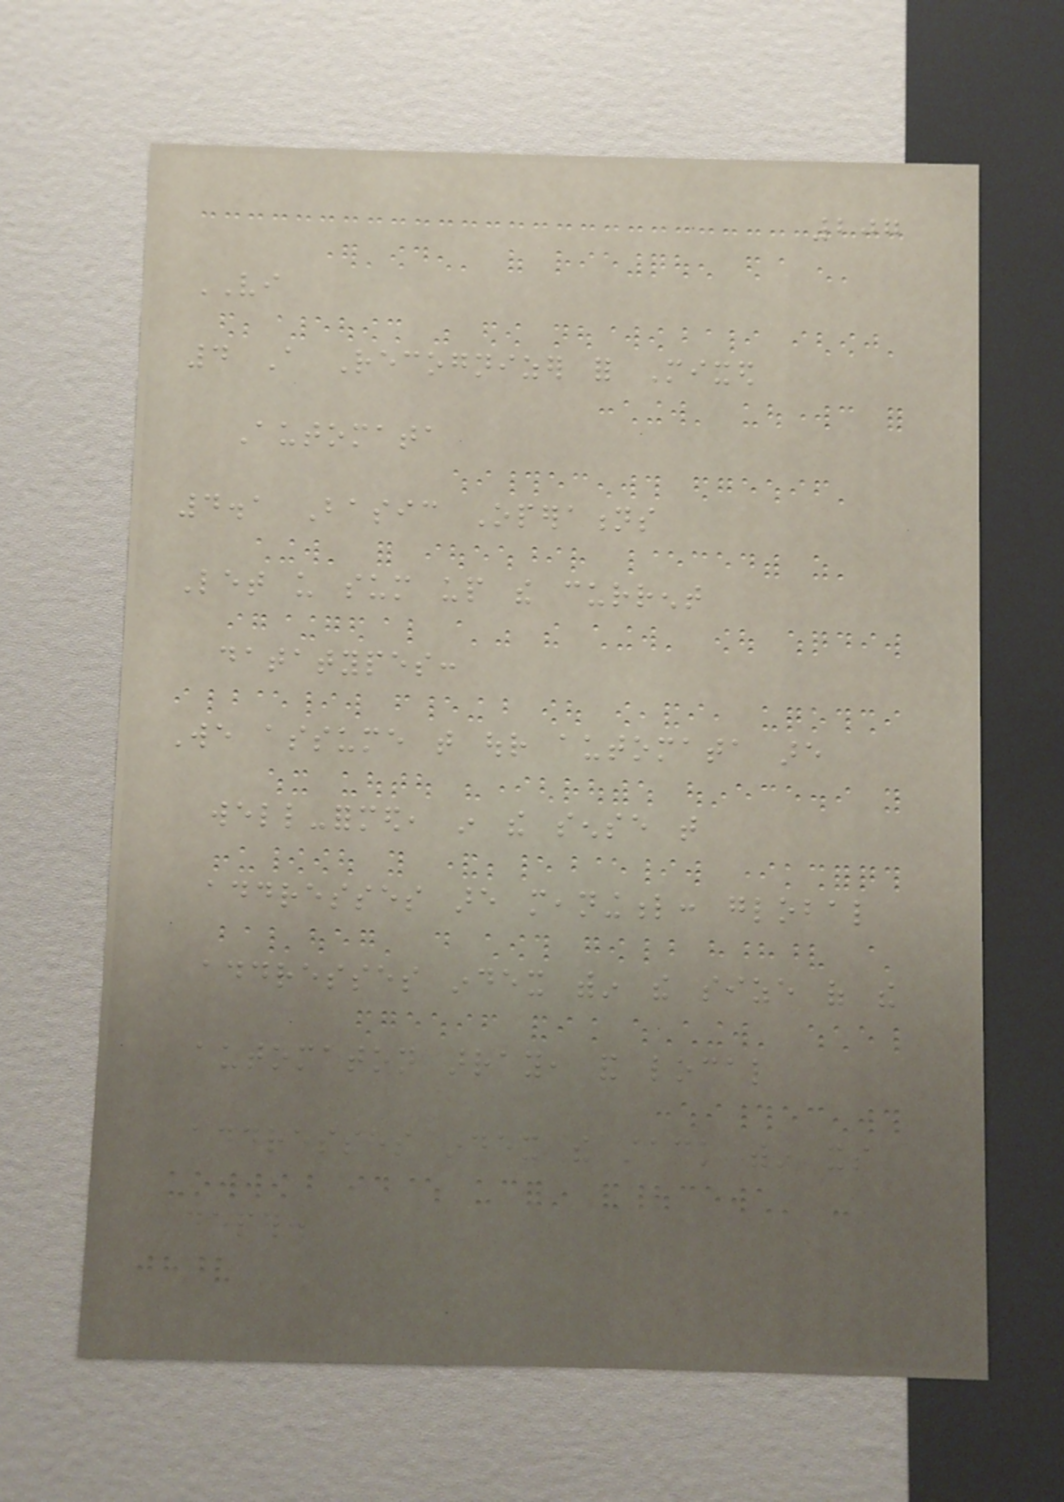207
VI
4 A Recognizer for Mixed
Automata
4.1 Basic Operations
Let us sum up the current
datatypes:
We assume that our automata are
well-formed, in the sense that
addresses are meaningful: global
addresses index within the size of the
automaton array, and local
addresses index the stack within its
depth.
